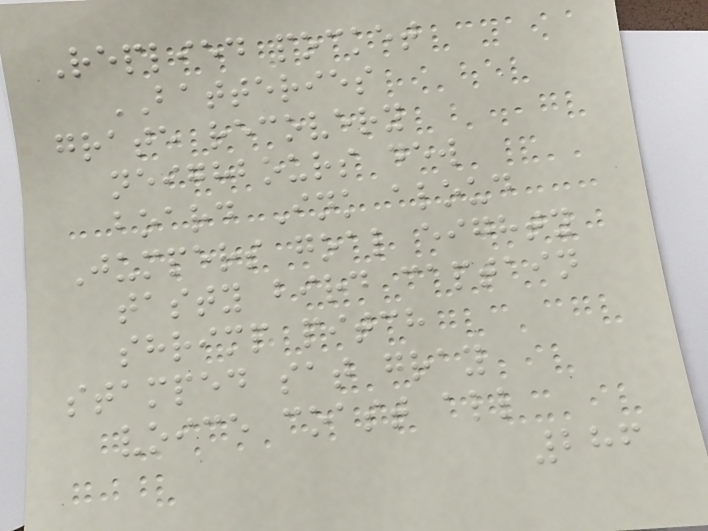Replied pocket
BATTERIES
grate recovery
neighbours dew
board Ink aloud
Jumpers goal eighty
tasty bird captain
shrimp pitch
stamped sat gray
voice coast all
286
